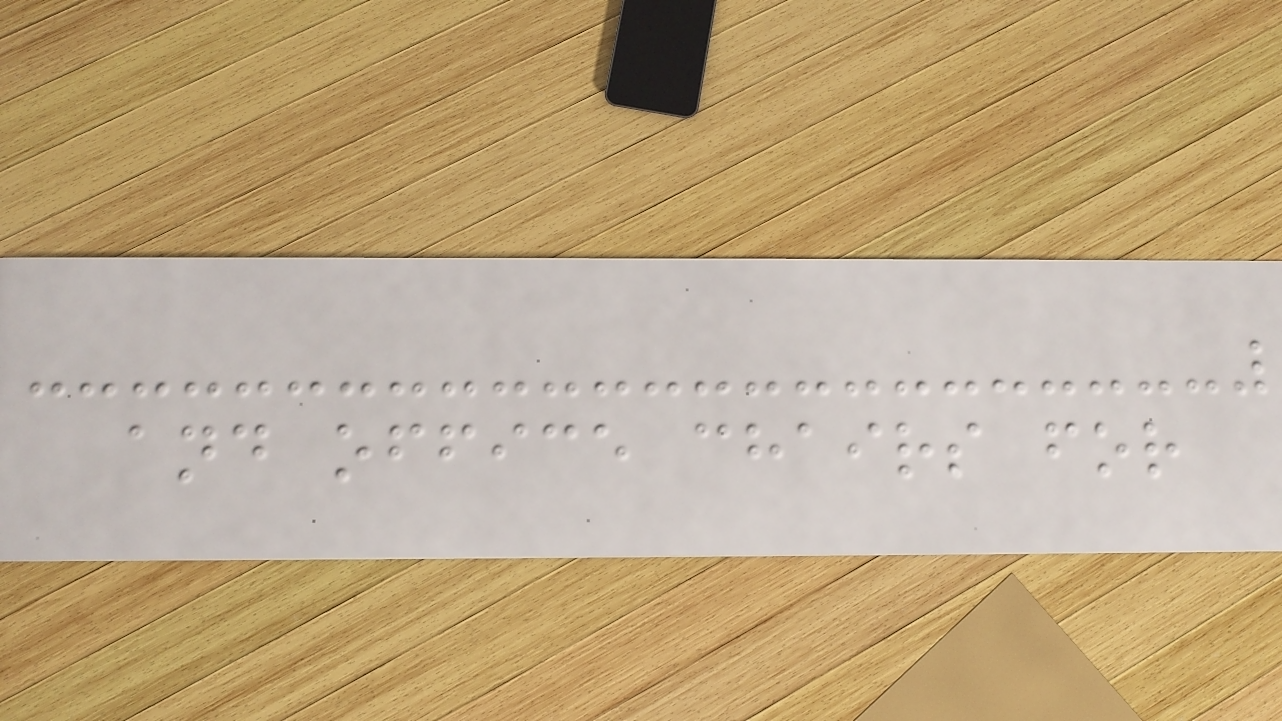and office chairs for
